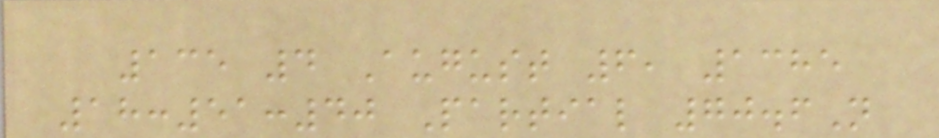135 4 August 6, 1385
18:51:40 Partial 70.6N
